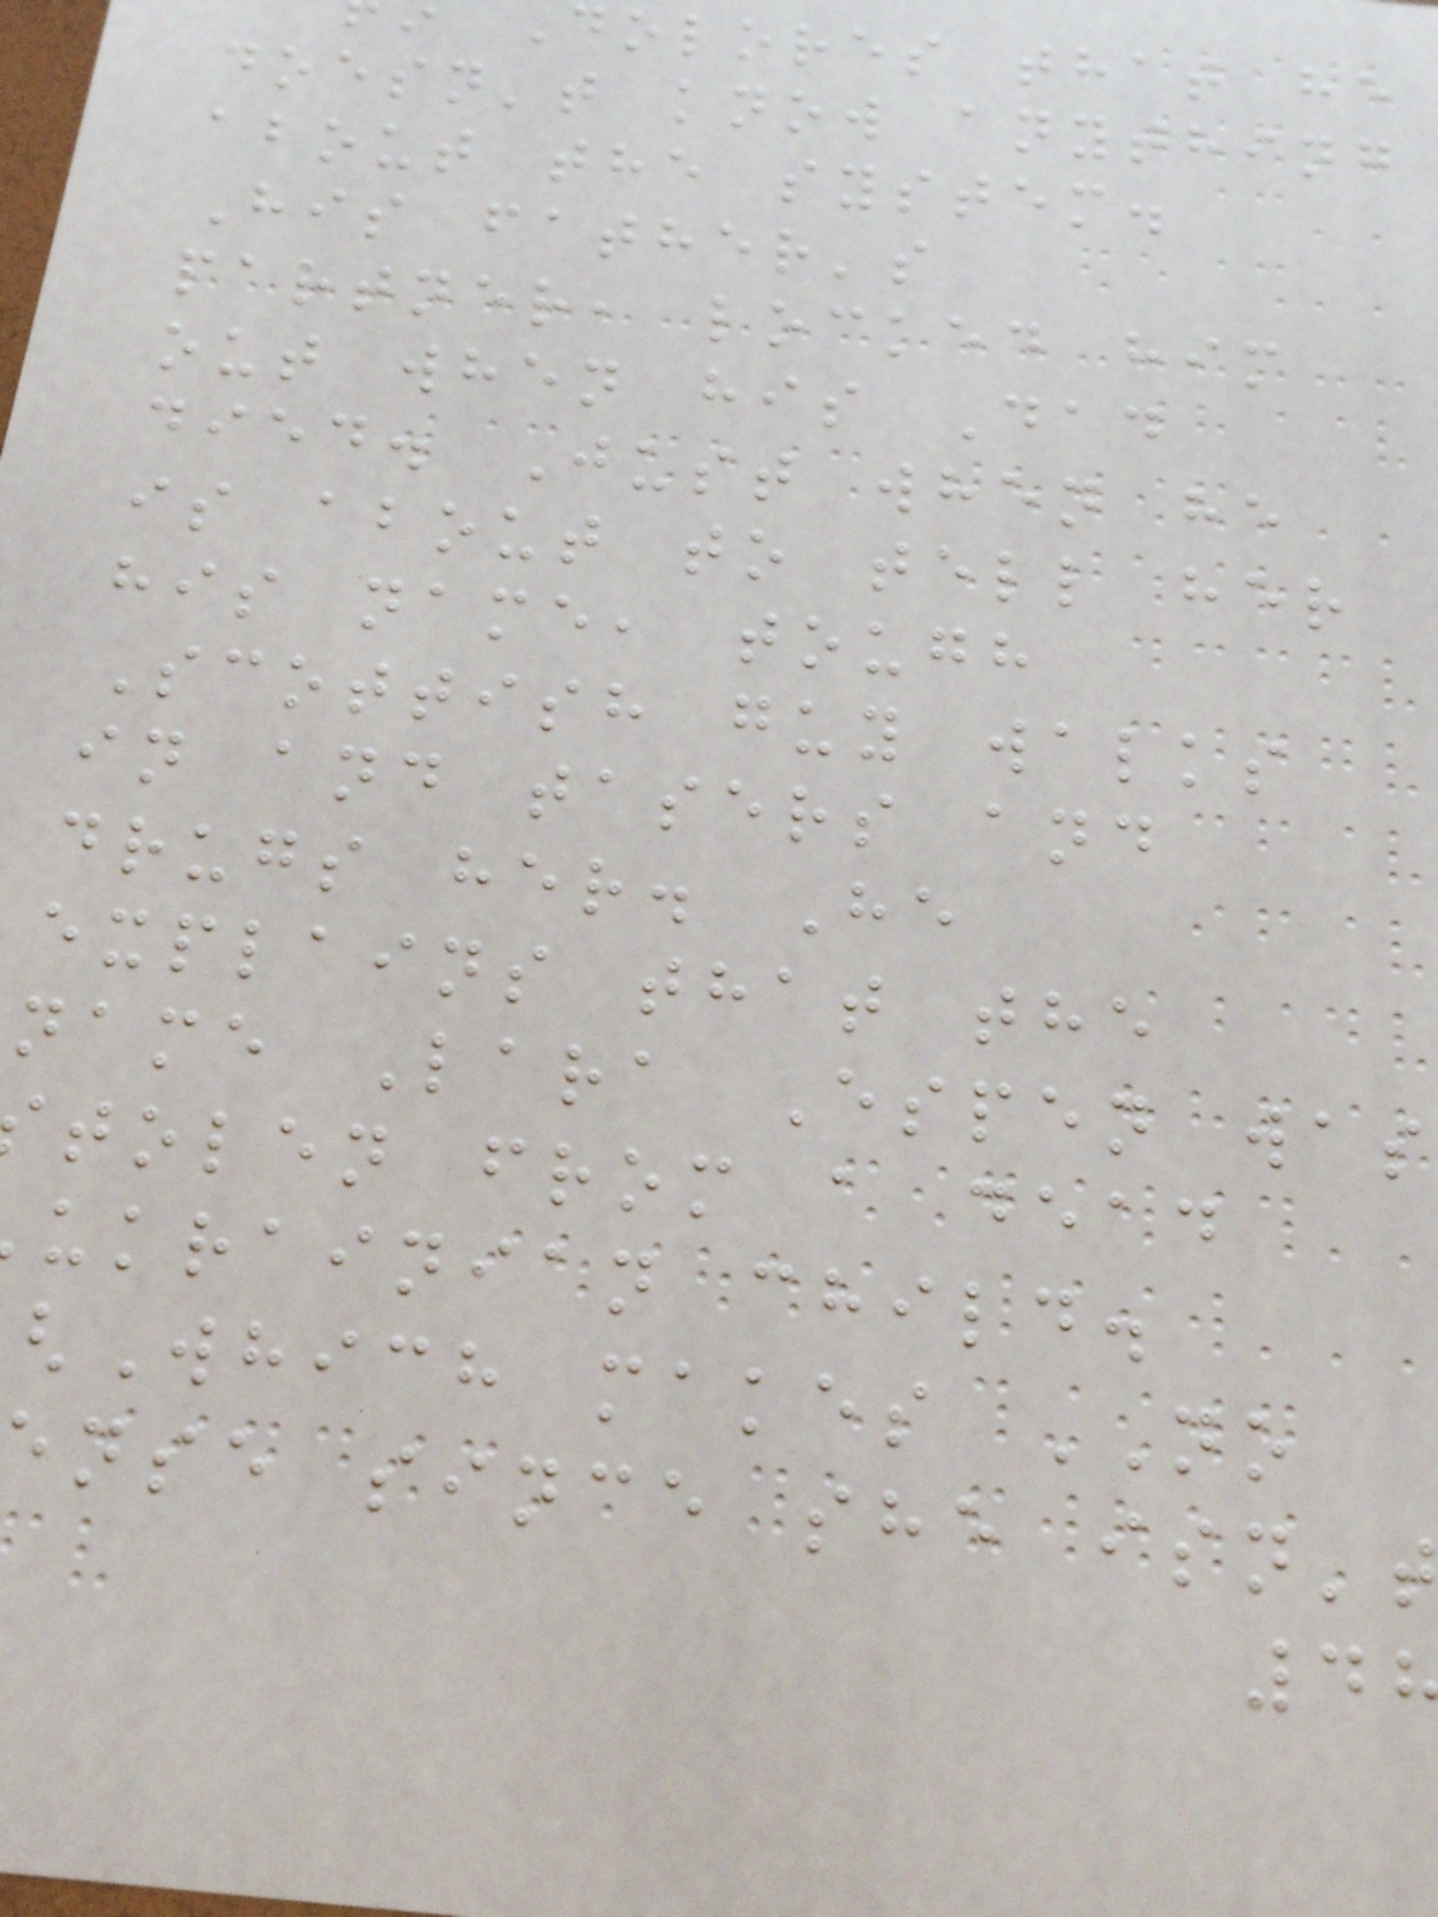dolores that he
doesn't know anything
about the system.
His father's
partner, locked him
out when his Dad
died. Just when he
is about to tell her
his name, tough
Scottish guy walks
in and tasers and
drugs her. He
explains that the
name Lara Espen was
tolen from a dead
ukrainian child.
Which makes NO
nse since she isn't
